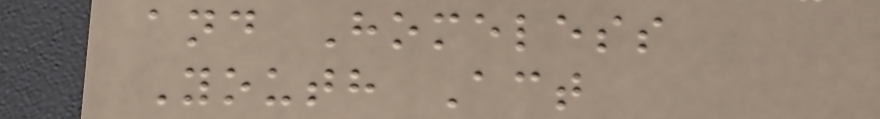and Homeless
Youth Act
